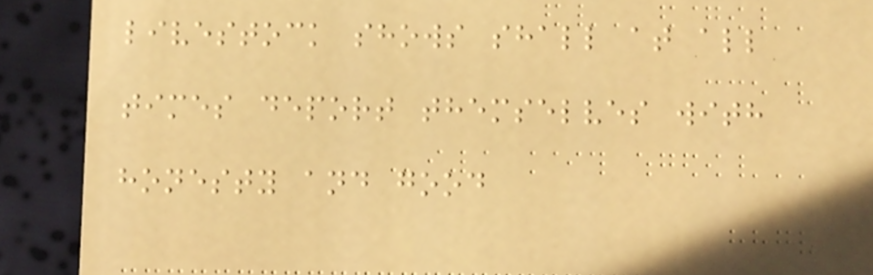livestock shows shall at all
times deport themselves with
honesty and good
